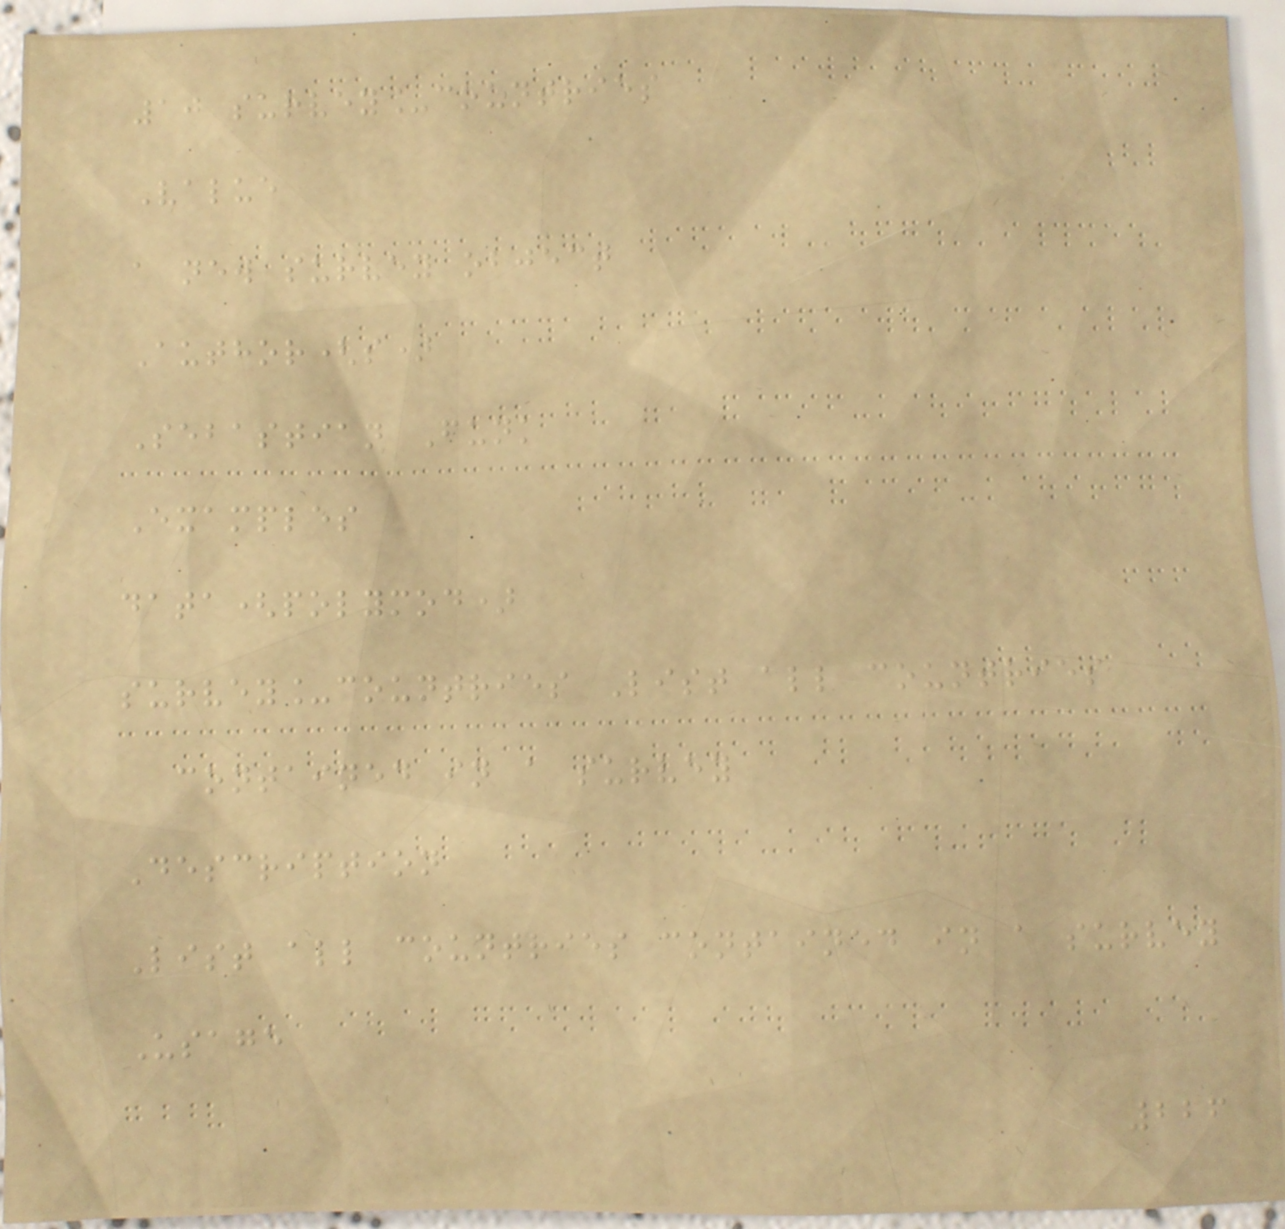10 survey_countries
Value
a new survey object
Author(s)
Sebastian Funk
Examples
data(polymod)
survey_countries List all countries
contained in a survey
Description
List all countries contained in a survey
Usage
226
